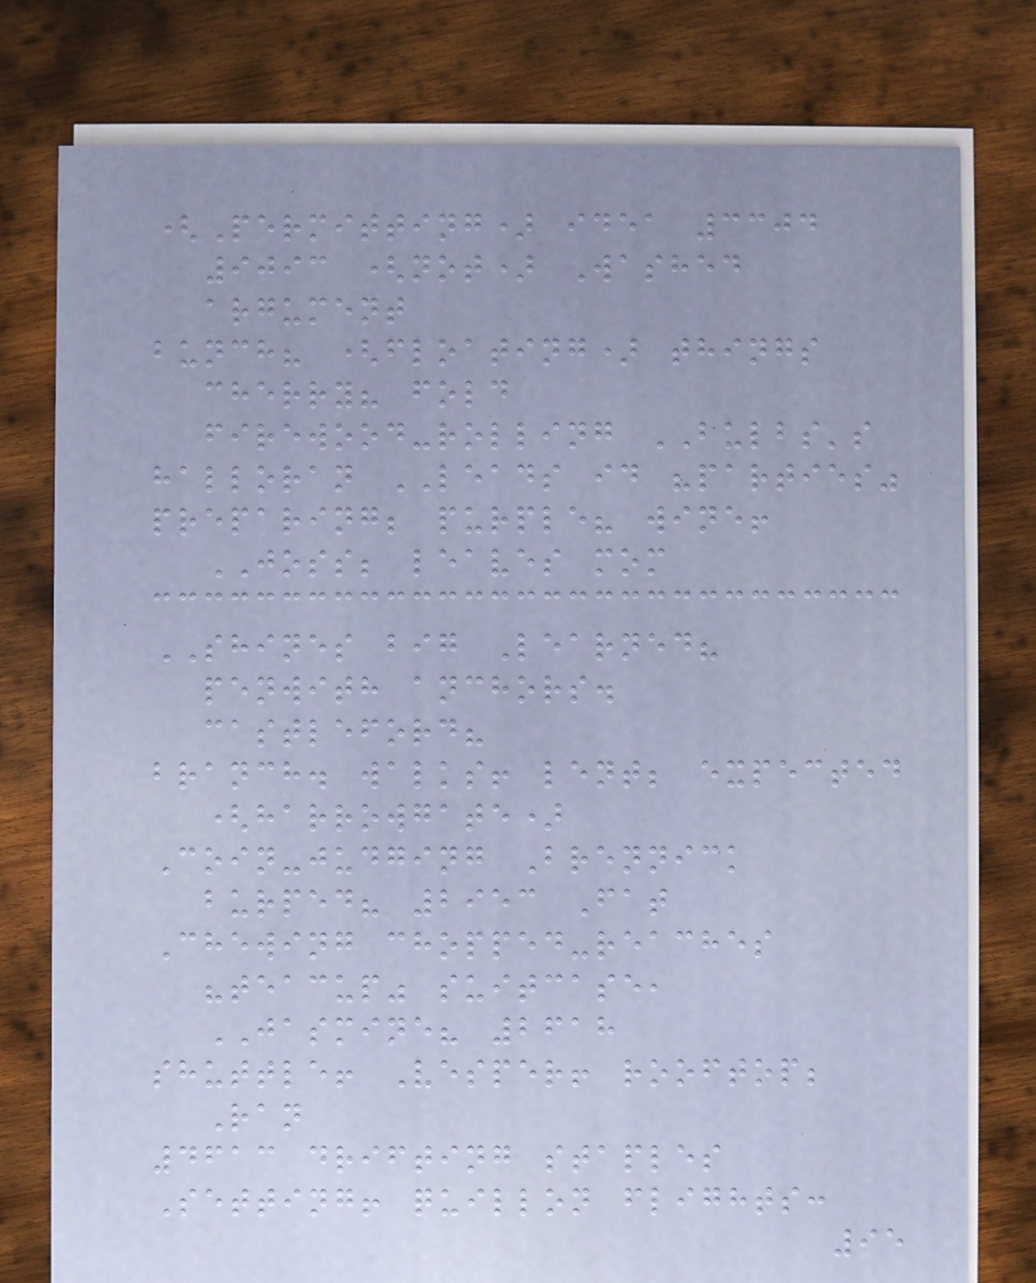(Permitting) idea 3304
9093 (not) Washed
argument
bunch? (floating) things
cherry? fold
firewood-rolling BULBS's
halloran LEADS id "parties"
preparing; purple? wine!
JOSS; leaves mom
SHINES big Learned?
penwith anchors.
castleford?
branch. walks! lent; expected
(harrowgate)
Coin-judging Brennick
burped? 2953 Fat
Chewing chopped-reaches
"teacup" suitcase,
JASMINE? 2618
shuttle! Vesper! rooftop;
Ran
4613 drifting staples
Setting! quillon flights:
95
